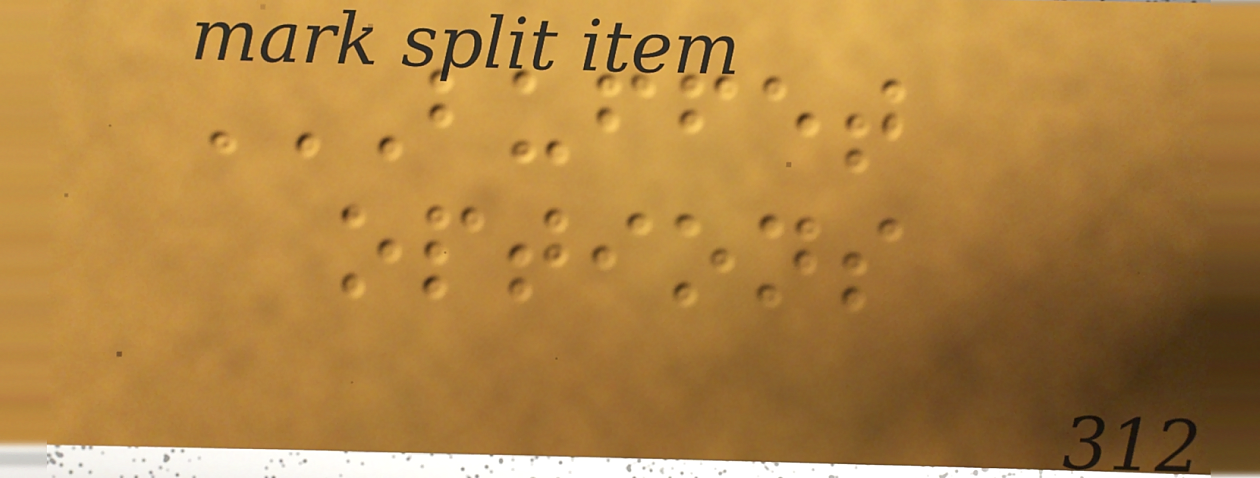BUFFET
OPTIONS
